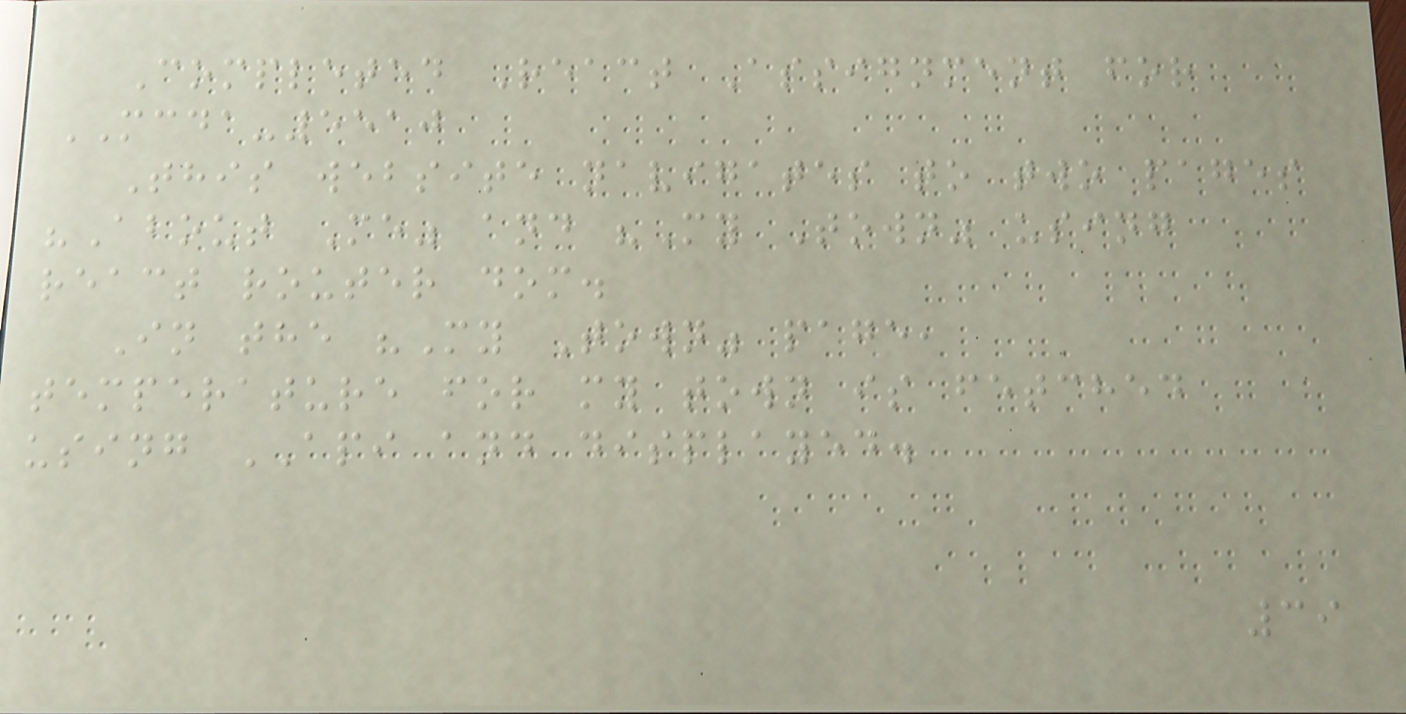Completed React Assignment for
MCDA-5510
This website navigates to two pages
"About Me" and "My Town" using
react router dom.
In the "My Town" page,
temperature for my town is fetched
using API and displayed.
39
